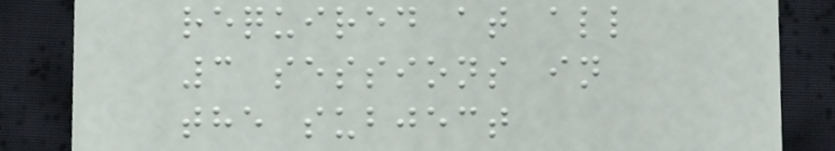required at all
3 sessions in
the subject
